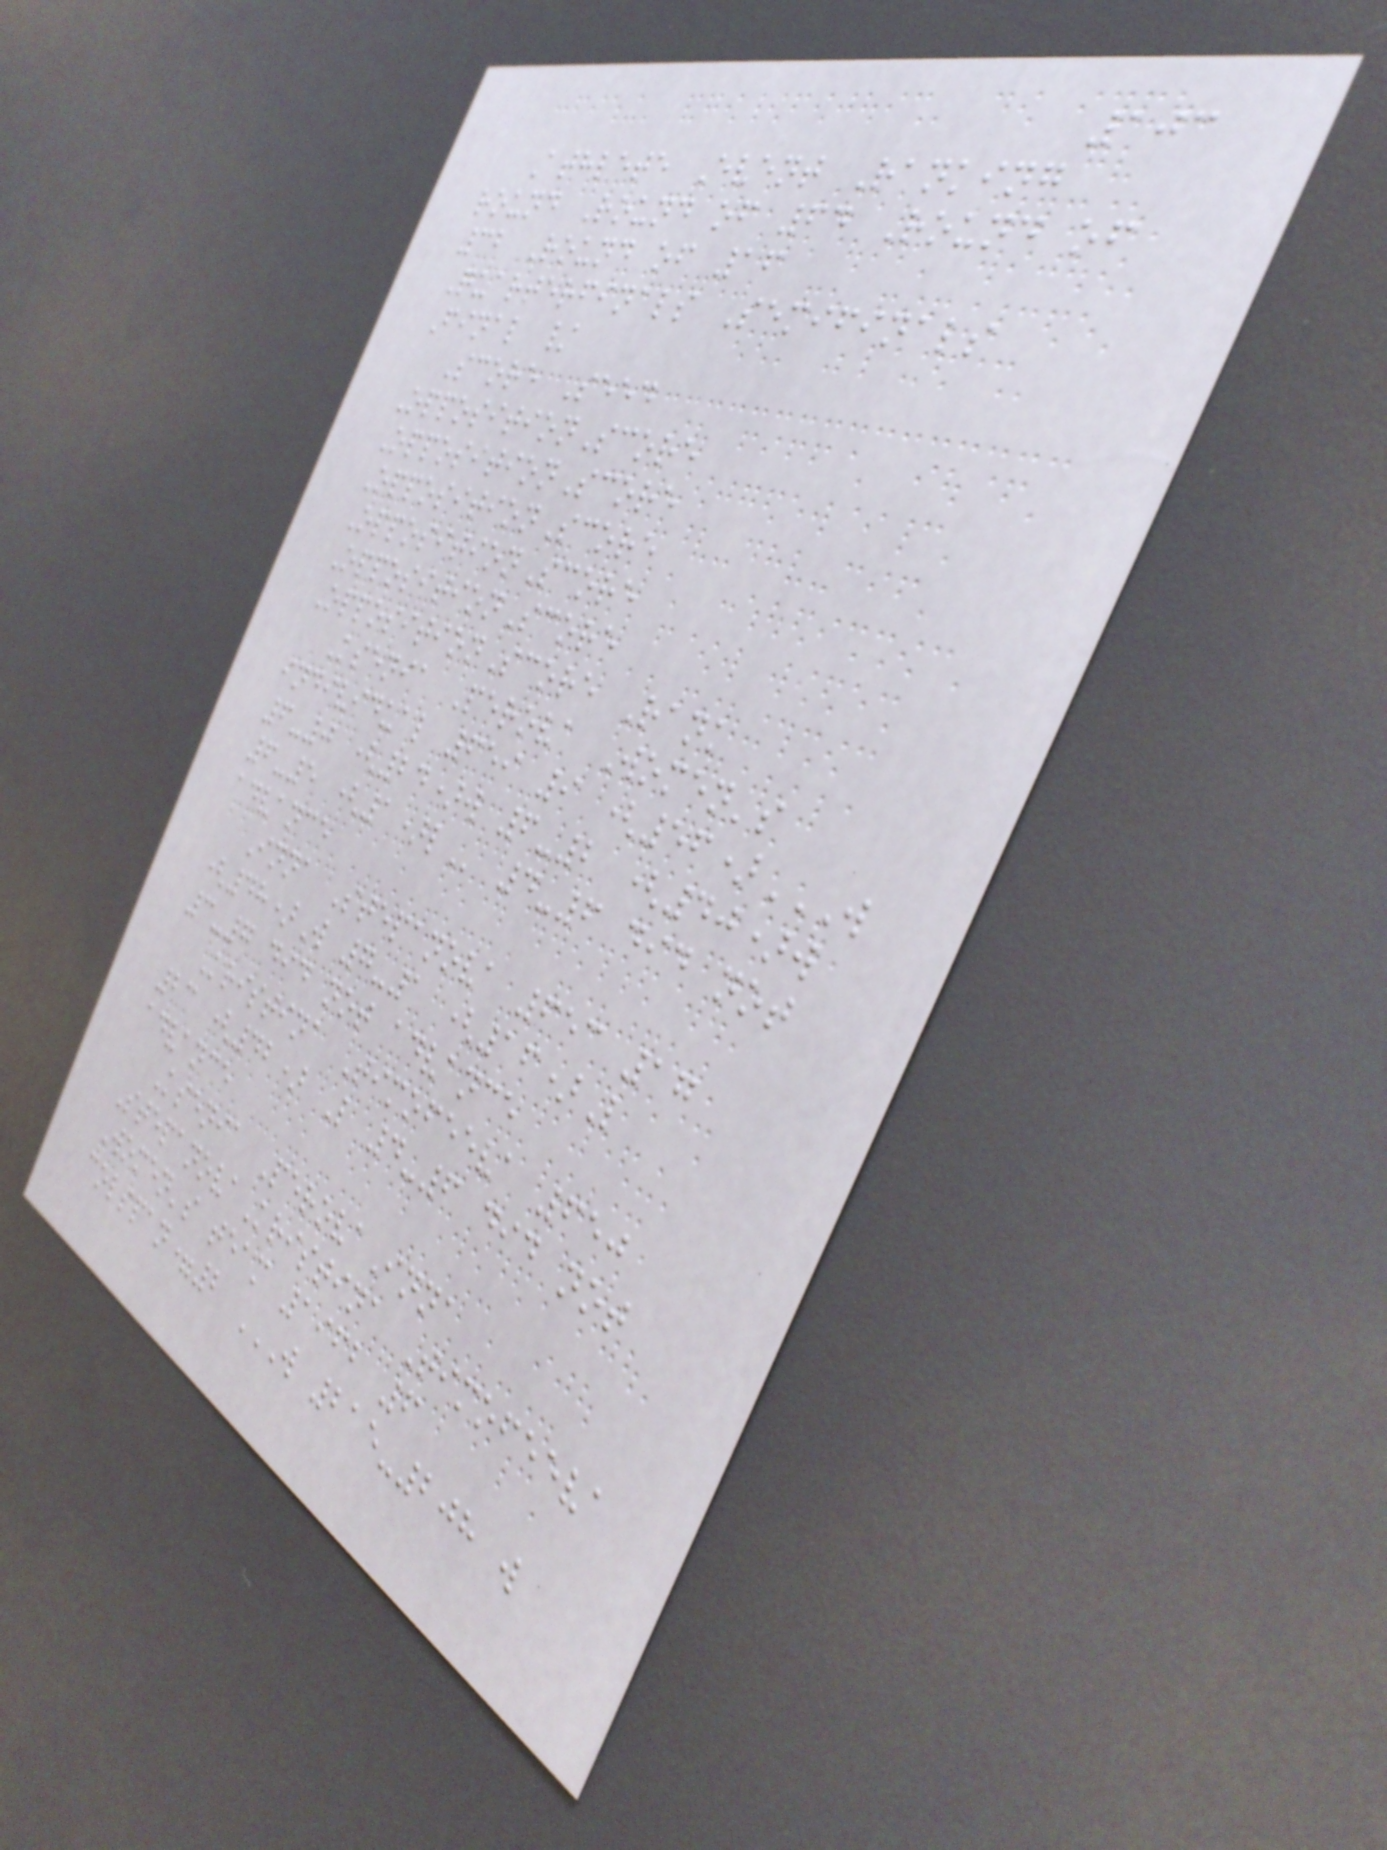103
Athlete Event Ranking
round Round of 64 Round of
32 Round of 16
Quarterfinals Semifinals
Final /
Score Seed
OppositionScore
OppositionScore
OppositionScore
OppositionScore
OppositionScore
OppositionScore Rank
Ksenia Perova Women's
individual 659 9 (56)W
6-0 (24)W 6-2 (40)W
6-5 (1)L 4-6 did not
advance
Inna Stepanova 653 17
(48)W 7-1 (16)L
3-7 did not advance
Kristina Timofeeva 650
23 (42) L 4-6 did not
advance
Ksenia PerovaInna
StepanovaKristina Timofeeva
Women's team 1962 6
colspan=2 W 215-208 W
